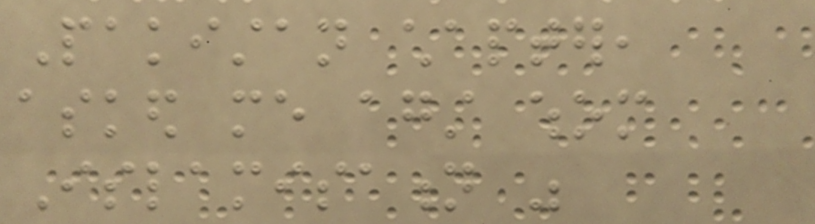Pakistan chapter,
asked me against whom
Islamisation was
